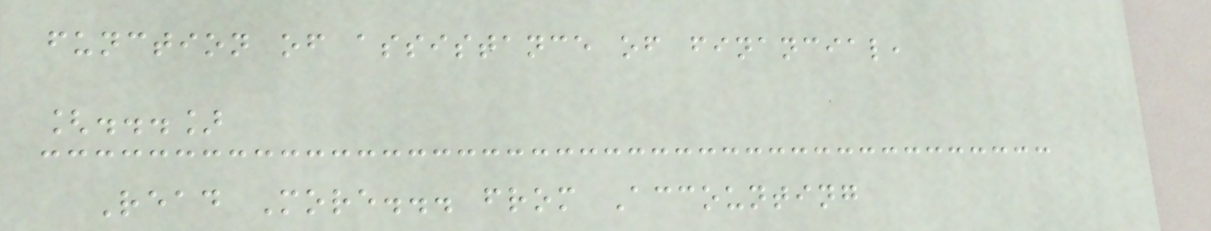function of assistance of financial,
[...]
Read More... from Accounting
